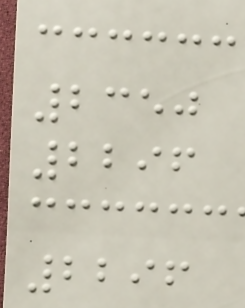2350
2296
2296
